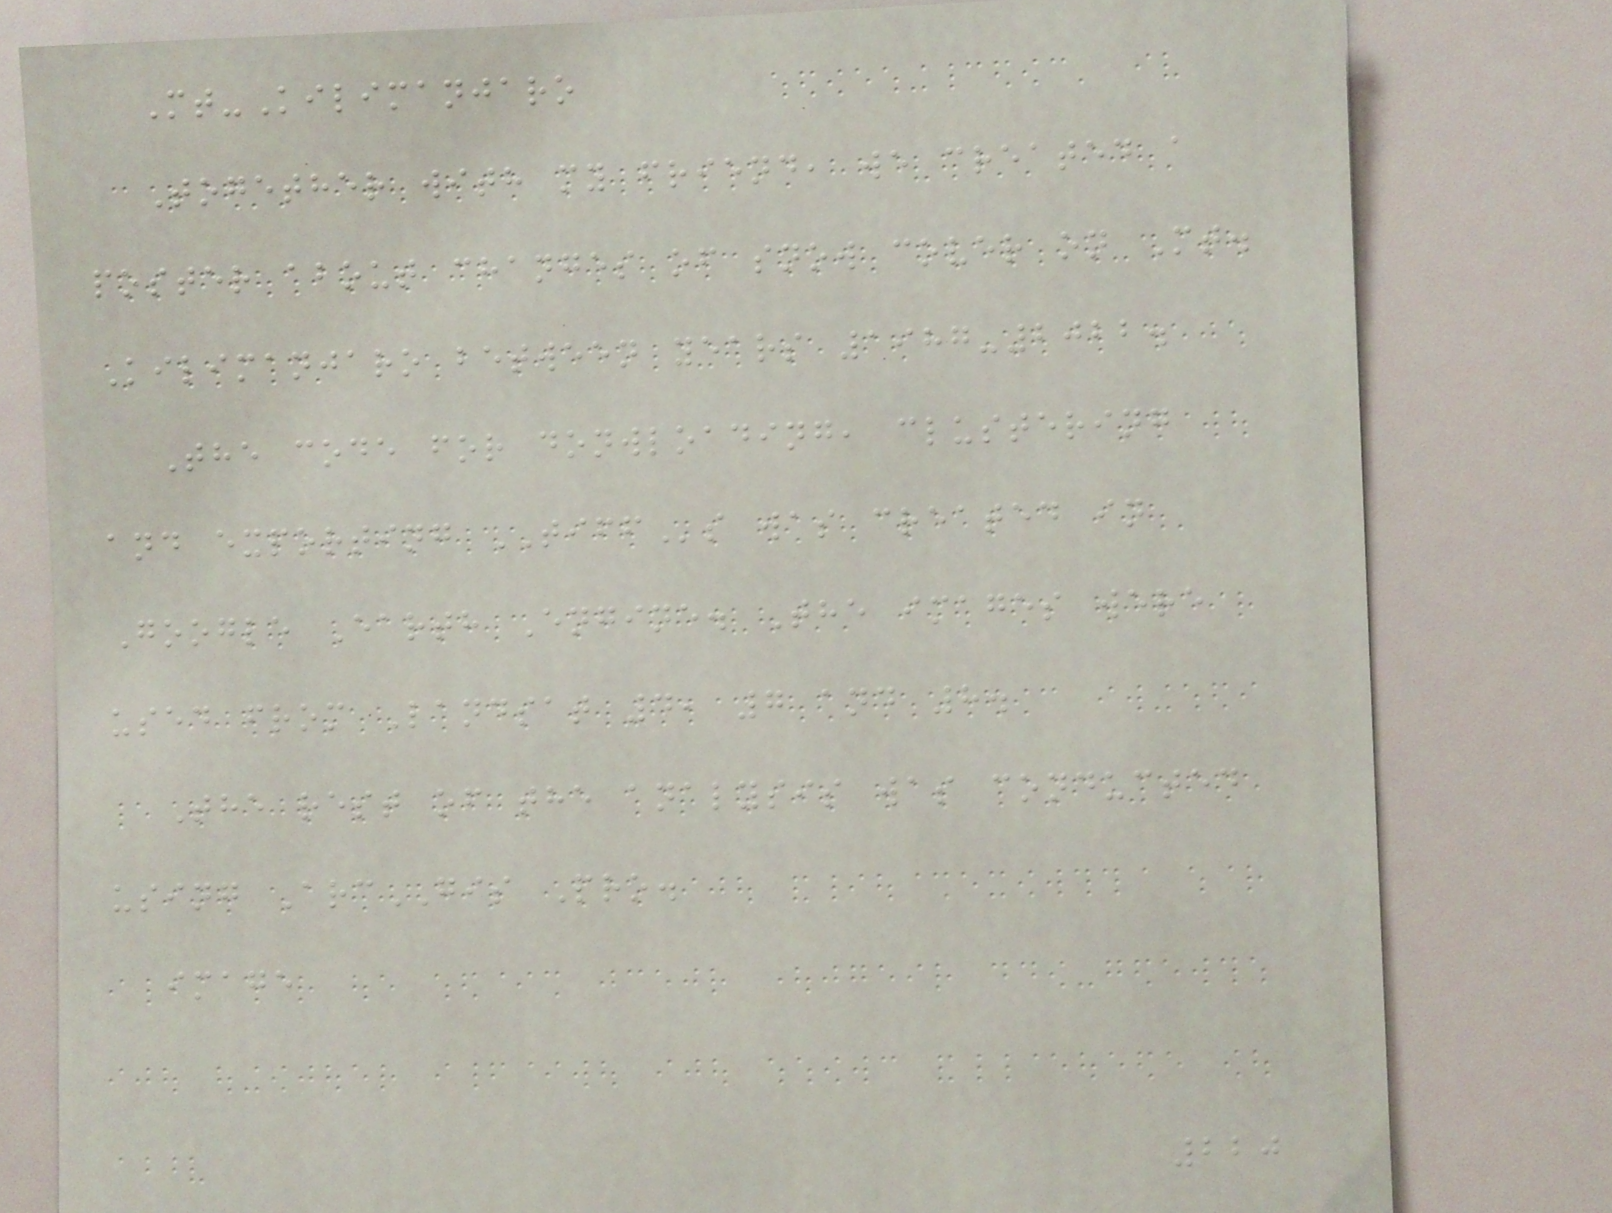Mt-Kilimanjaro
Together with my friend, we created a
poster about changes of snow cover on Mt.
Kilimanjaro between years 1987-2022.
The code for donwloading, clustering
and exporting TIFFs was created in
Google Earth Engine. The images were
used from Landsat 4, 7 and 8.
The rest of the analysis was conducted
using ArcGIS Pro.
image
220
